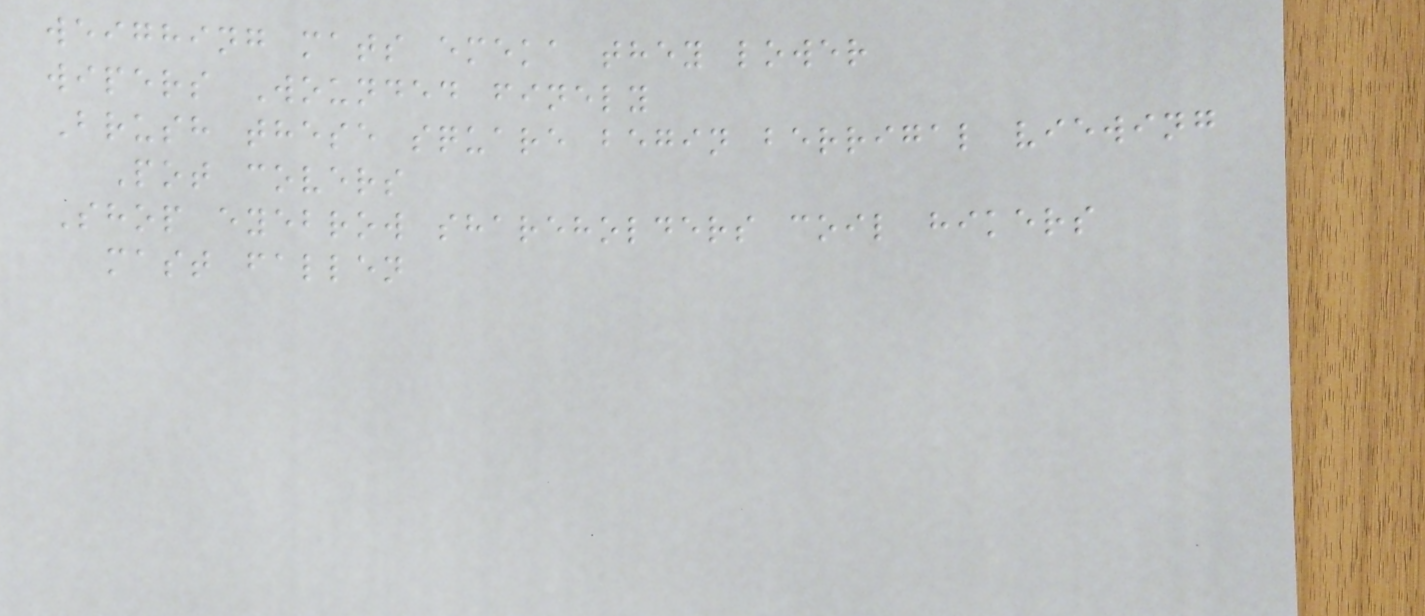weighing mats emeka they lower
wipers Wounded finely
Brush these square begin berrigal viewing
Pot covers
Shop eyebrow shareholders coil hikers
mast fallen
